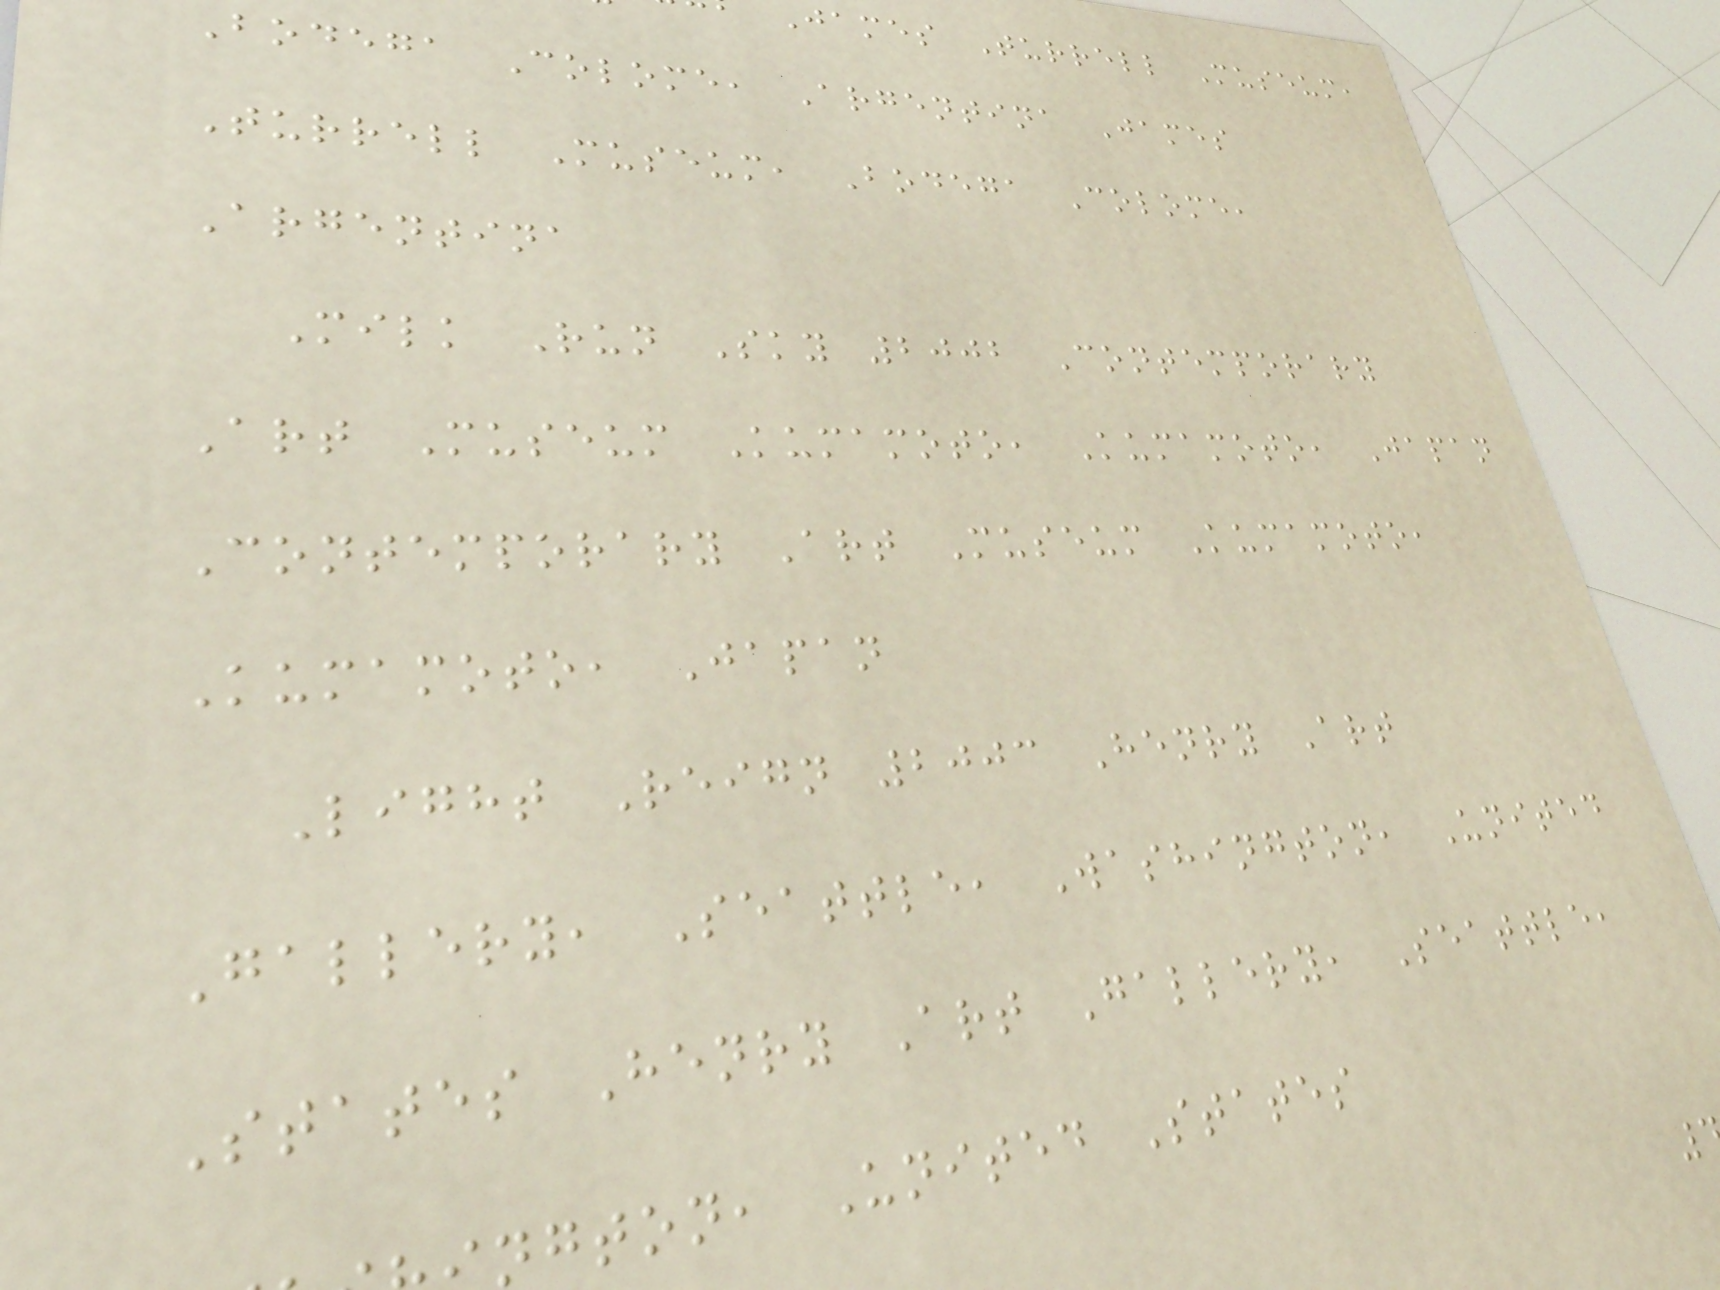James Turrell Museum,
Bodega Colome, Argentina James
Turrell Museum, Bodega Colome,
Argentina
Milk Run Sky 2002 Contemporary
Art Museum Kumamoto, Kumamoto, Japan
Contemporary Art Museum Kumamoto,
Kumamoto, Japan
Light Reign 2003 Henry Art
Gallery, Seattle, Washington, United
States Henry Art Gallery, Seattle,
ngton, United States
